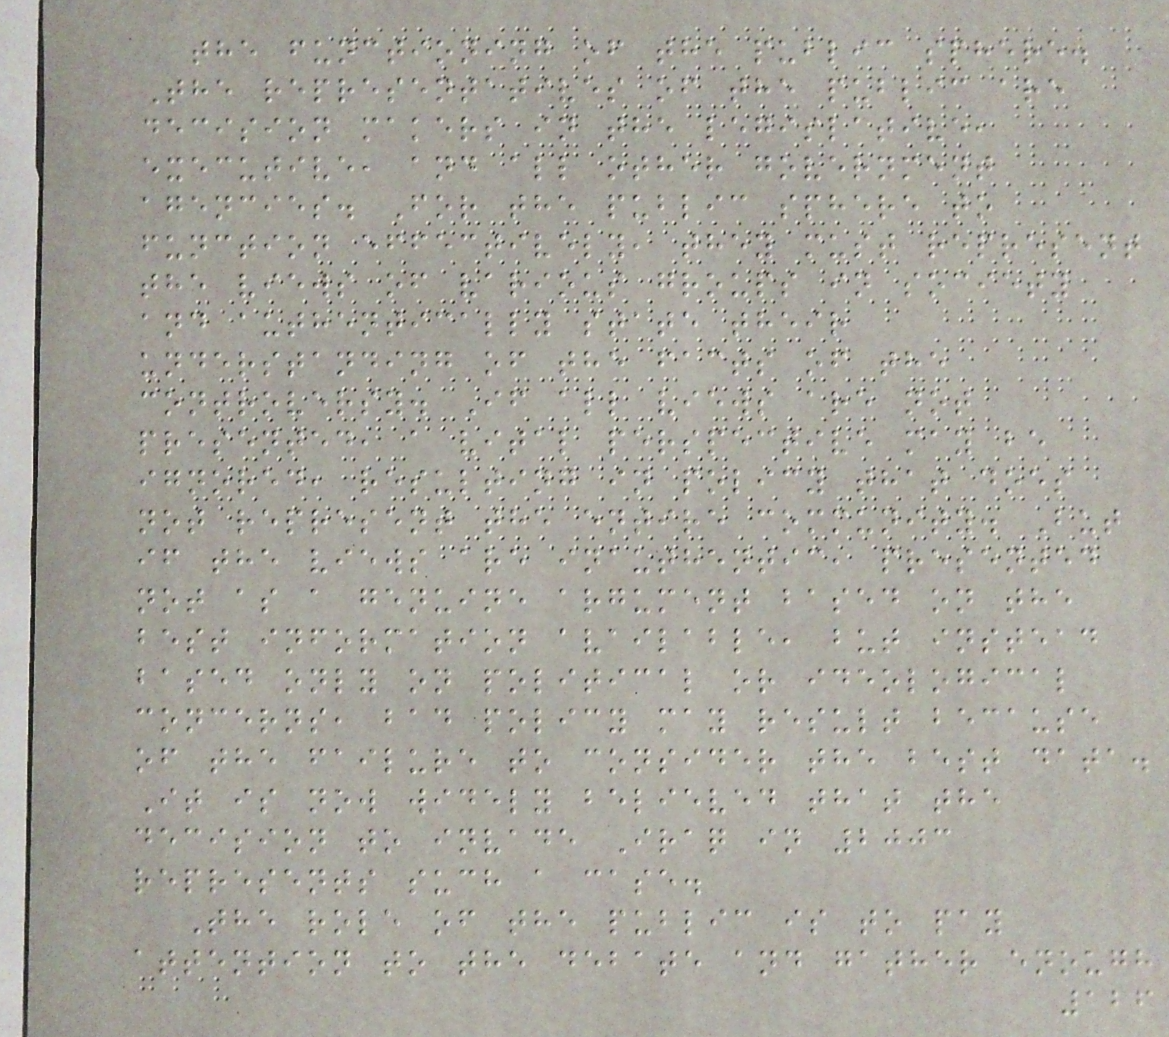the functioning of the public sphere.
The representatives of the public are
decision makers in the legislative,
executive, and all other government
agencies. For the public sphere to
function effectively, they must represent
the views of various groups in society
and authentically state their
understanding of the facts of the
controversy. If all views are not
presented, a vital perspective may be
ignored, resulting in policy that does
not represent the entire community. But
if the views are inauthentic, presented
not as a genuine argument based on the
best information available, but instead
based only on political or ideological
concerns, bad policy may result because
of the failure to consider the best data.
It is now widely believed that the
decision to invade Iraq in 2003
represents such a case.
The role of the public is to pay
attention to the debate and gather enough
126
